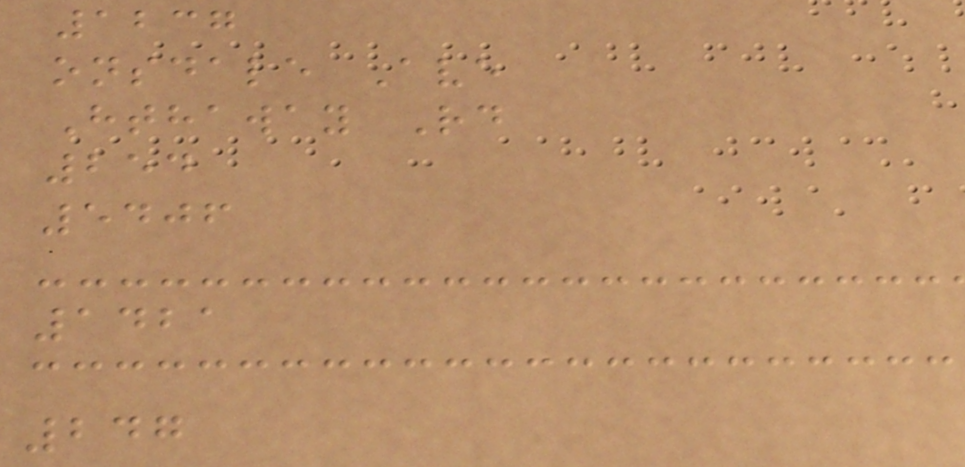1237
onsdale Ave
Hthaway Rd
254
5406
1421
247
